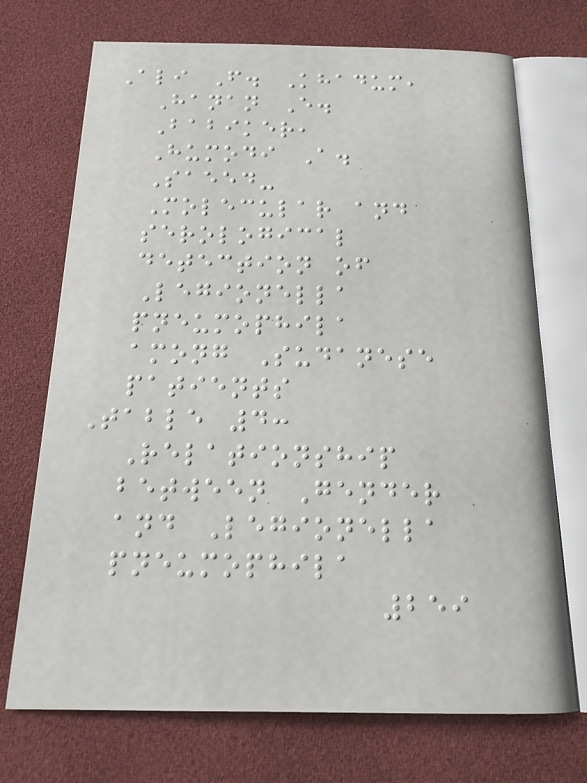Ali F. Khadum,
Hanan E.
Babiker,
Humodi A.
Saeed-
Molecular and
serological
detection of
Legionella
pneumophila
among Sudanese
patients
Table 4:
Relationship
between Gender
and Legionella
pneumophila
259
